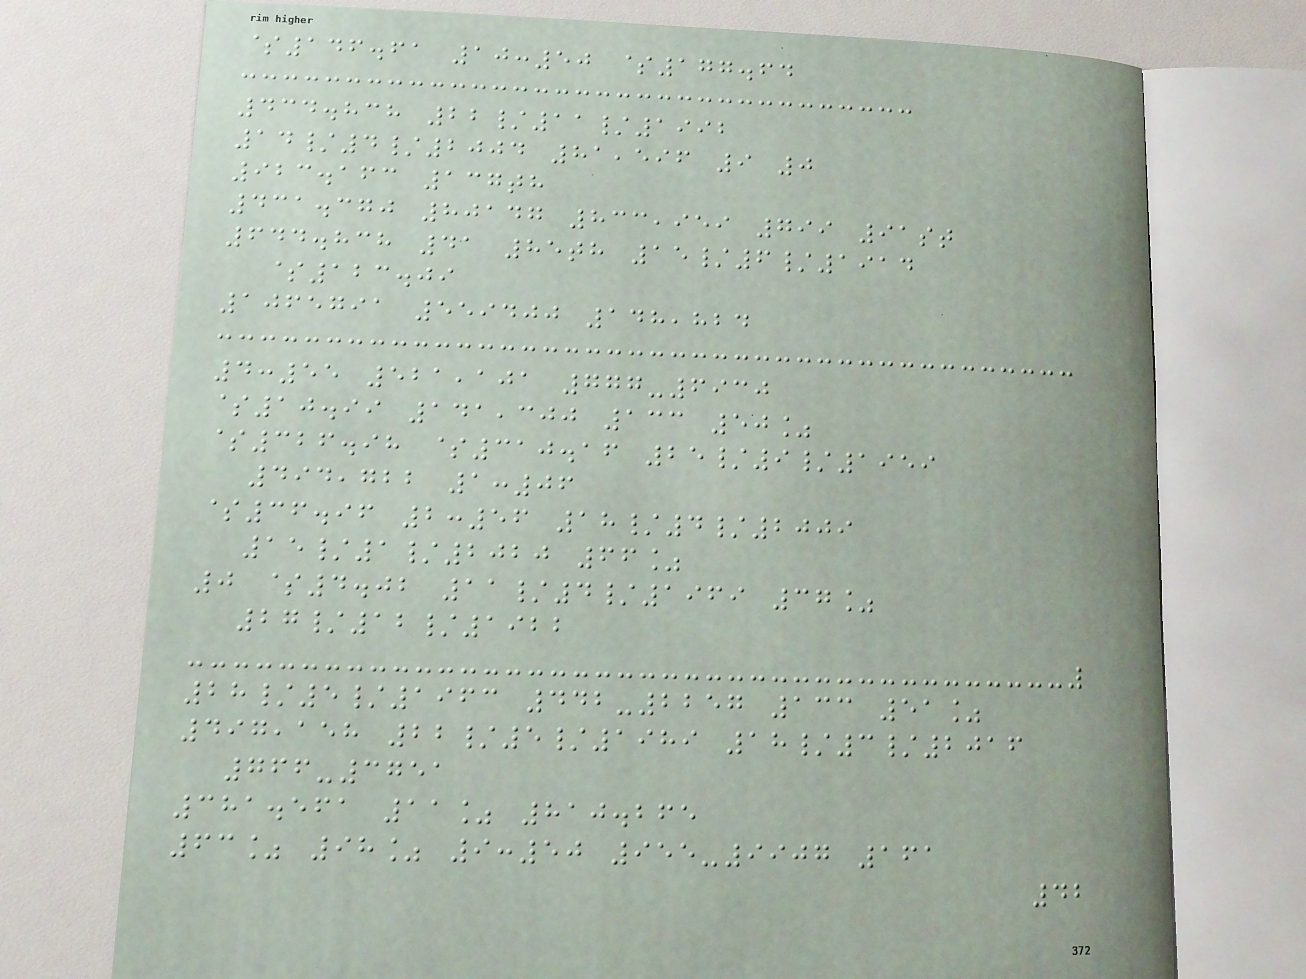$146.61 10:50 $177.64
434.838 22/11/1992
14/4/2004 81,596 9 0
923.163 137th
431.370 80147 833,959 799 91st
644.838 41 85th 15/6/1914
$123.09
1065791 559400 148,824
4:55 521,101 777-6930
$10.99 141,300 133 50%
$326.98 $310.16 25/9/1959
494,722 1:06
$36.96 2:56 18/4/2009
15/1/2020 66%
0 $4.02 11/4/1969 37%
27/12/1922
28/5/1963 442-2257 133 51%
497,158 22/5/1989 18/3/2016
766-3751
381.561 11% 810.265
63% 98% 9:50 955-9907 161
42
